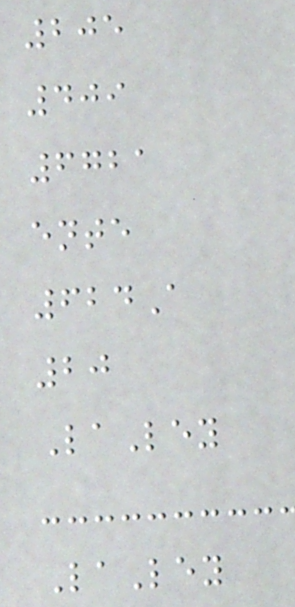205
409
6721
ente
624A
20
LaLey
LaLey
